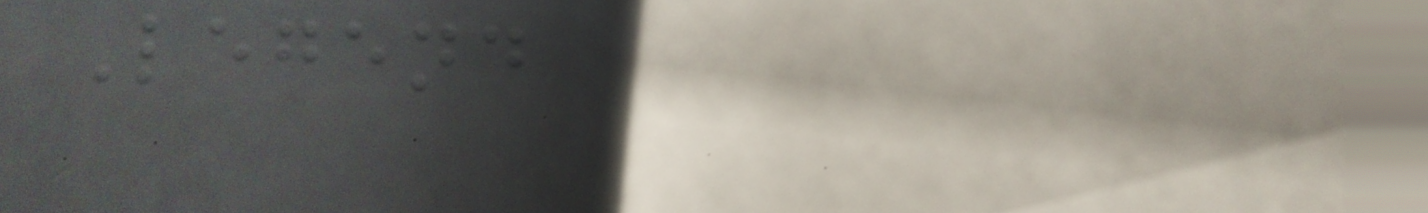Legend
